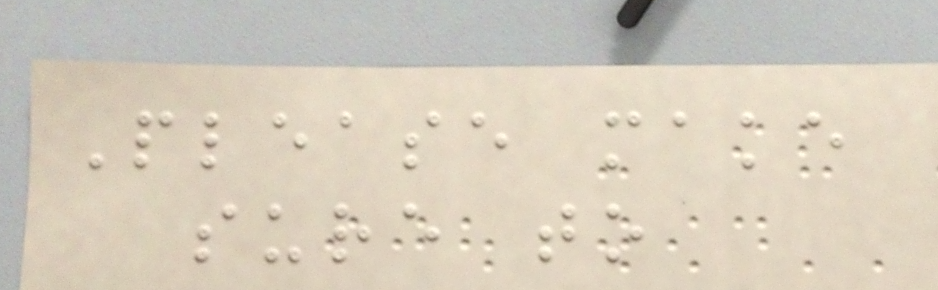Please make
sure to
